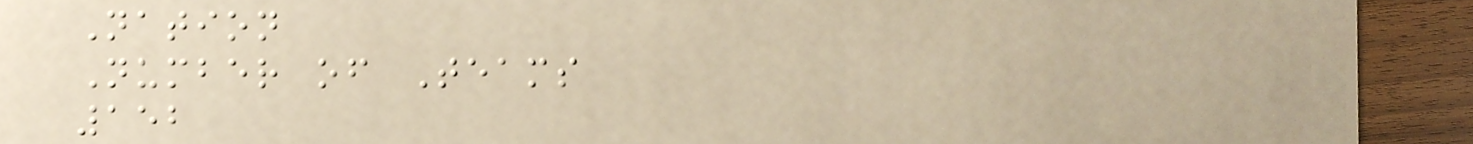Nation
Number of Teams
152
